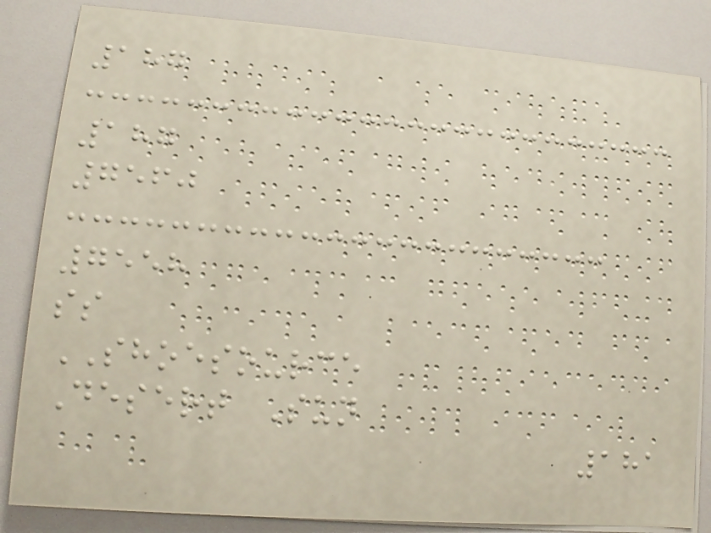187
187
7560
7558
ss
SHOESOURCE
Desert Sun
181
